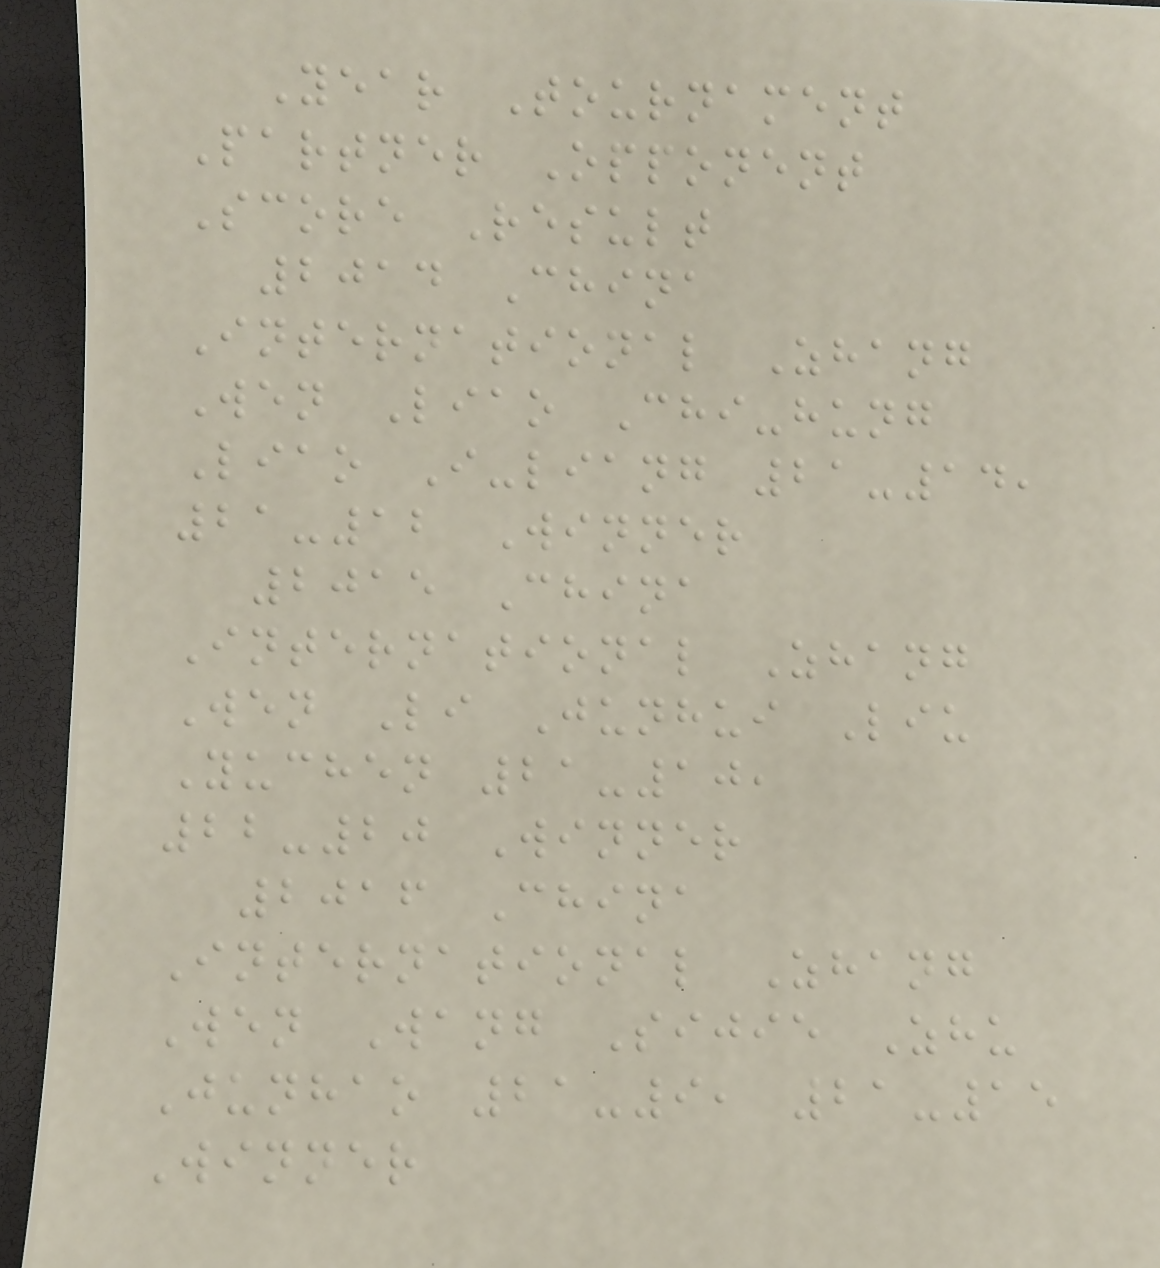Year Tournament
Partner Opponent
Score Result
2014 China
International Zhang
Wen Liao Chi-hung
Liao I-liang 21-14,
21-12 Winner
2015 China
International Zhang
Wen Li Junhui Liu
Yuchen 21-10,
22-20 Winner
2016 China
International Zhang
Wen Wang Sijie Zhu
Junhao 21-9, 21-15
Winner
